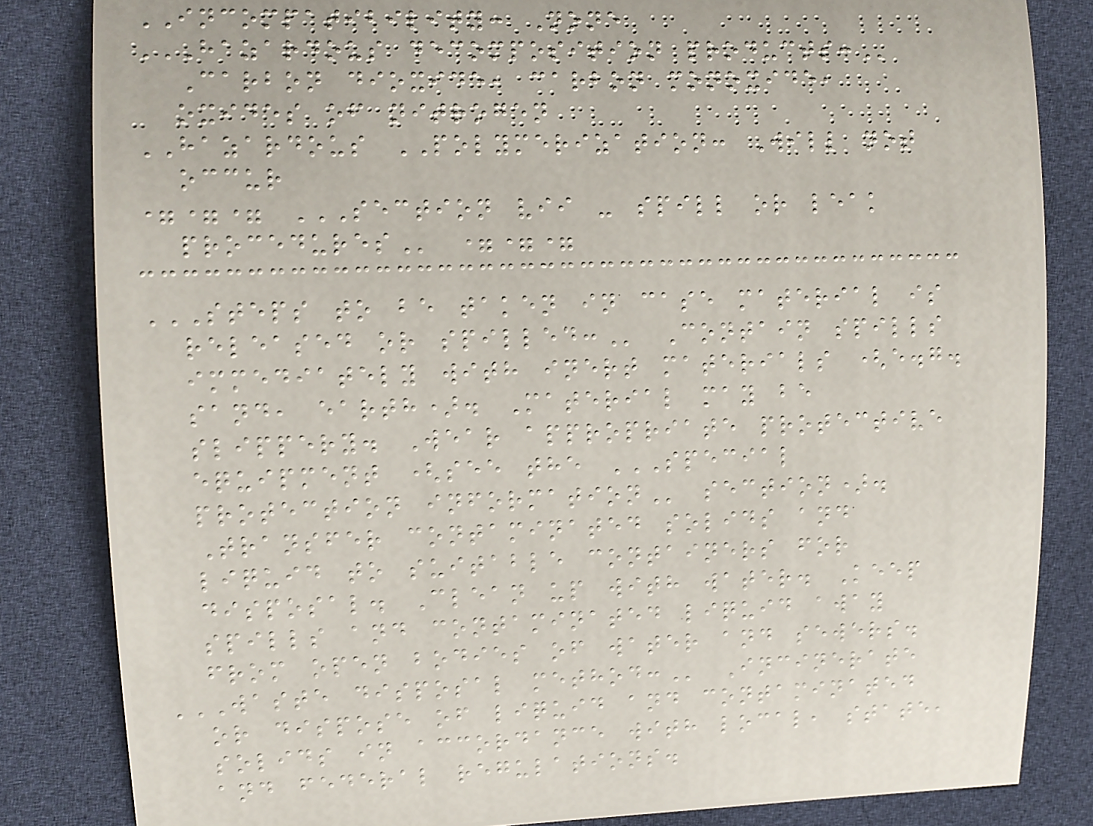INCOMPATIBILITY: None
HAZARDOUS DECOMPOSITION PRODUCTS:
Carbon dioxide, carbon monoxide,
oxides of nitrogen
HAZARDOUS POLYMERIZATION: Will not
occur
=== SECTION VII - SPILL OR LEAK
PROCEDURES ===
STEPS TO BE TAKEN IN CASE MATERIAL IS
RELEASED OR SPILLED: Contain spills
immediately with inert materials (e.g.
sand, earth). Material may be
slippery. Wear appropriate protective
equipment (see the SPECIAL
PROTECTION INFORMATION section).
Transfer contaminated solids and
liquid to suitable containers for
disposal. Clean up with water. Keep
spills and contaminated liquid away
from open bodies of water and sewers.
WASTE DISPOSAL METHOD: Incinerate
or dispose of liquid and contaminated
solids in accordance with local, state,
and federal regulations.
